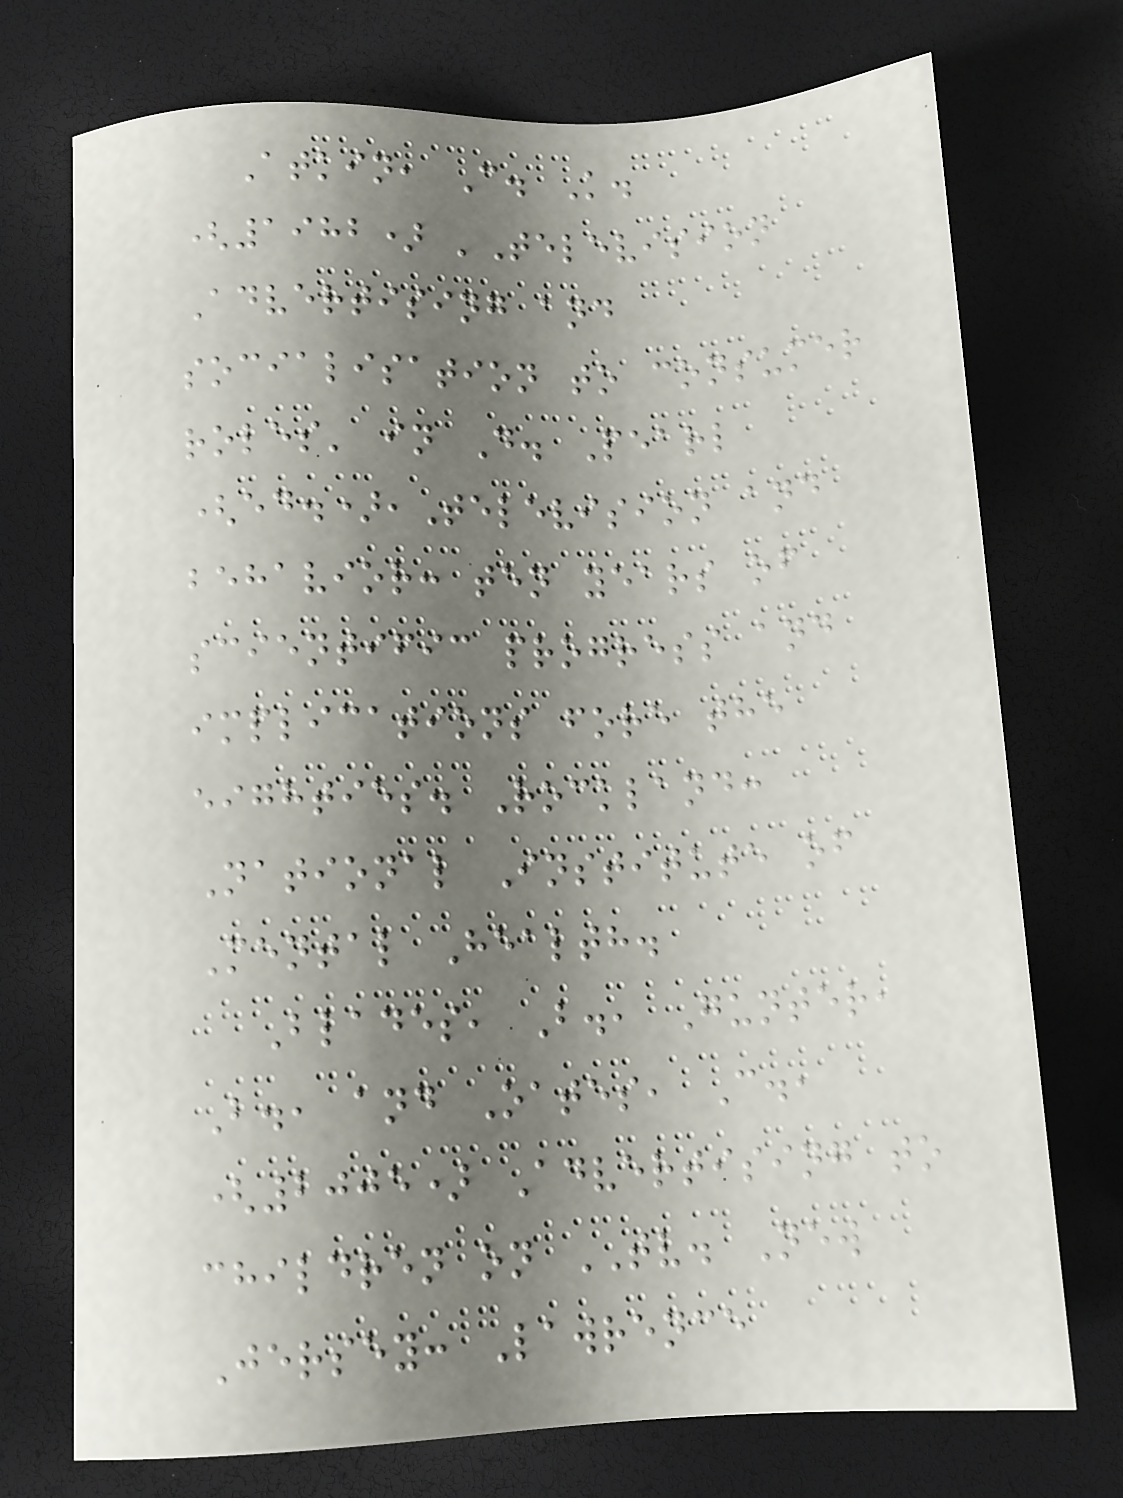Atkin, C. K.
(1982) 'Television
Advertising and
socialisation to consumer
roles' in D. Pearl
(ed.),Television and
behavior: ten years of
scientific progress and
implications fore the
eighties. Rockland:
National Institute of
Mental Health.
Blades, B., Gunter,
B., and Oates, C.,
(2005) Advertising to
children on TV. New
Jersey: Lawrence
